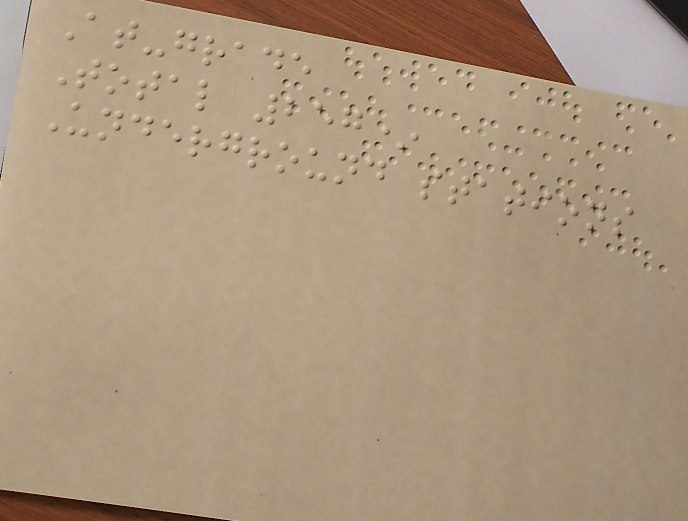At-grade
Total 257*
Underground stations
